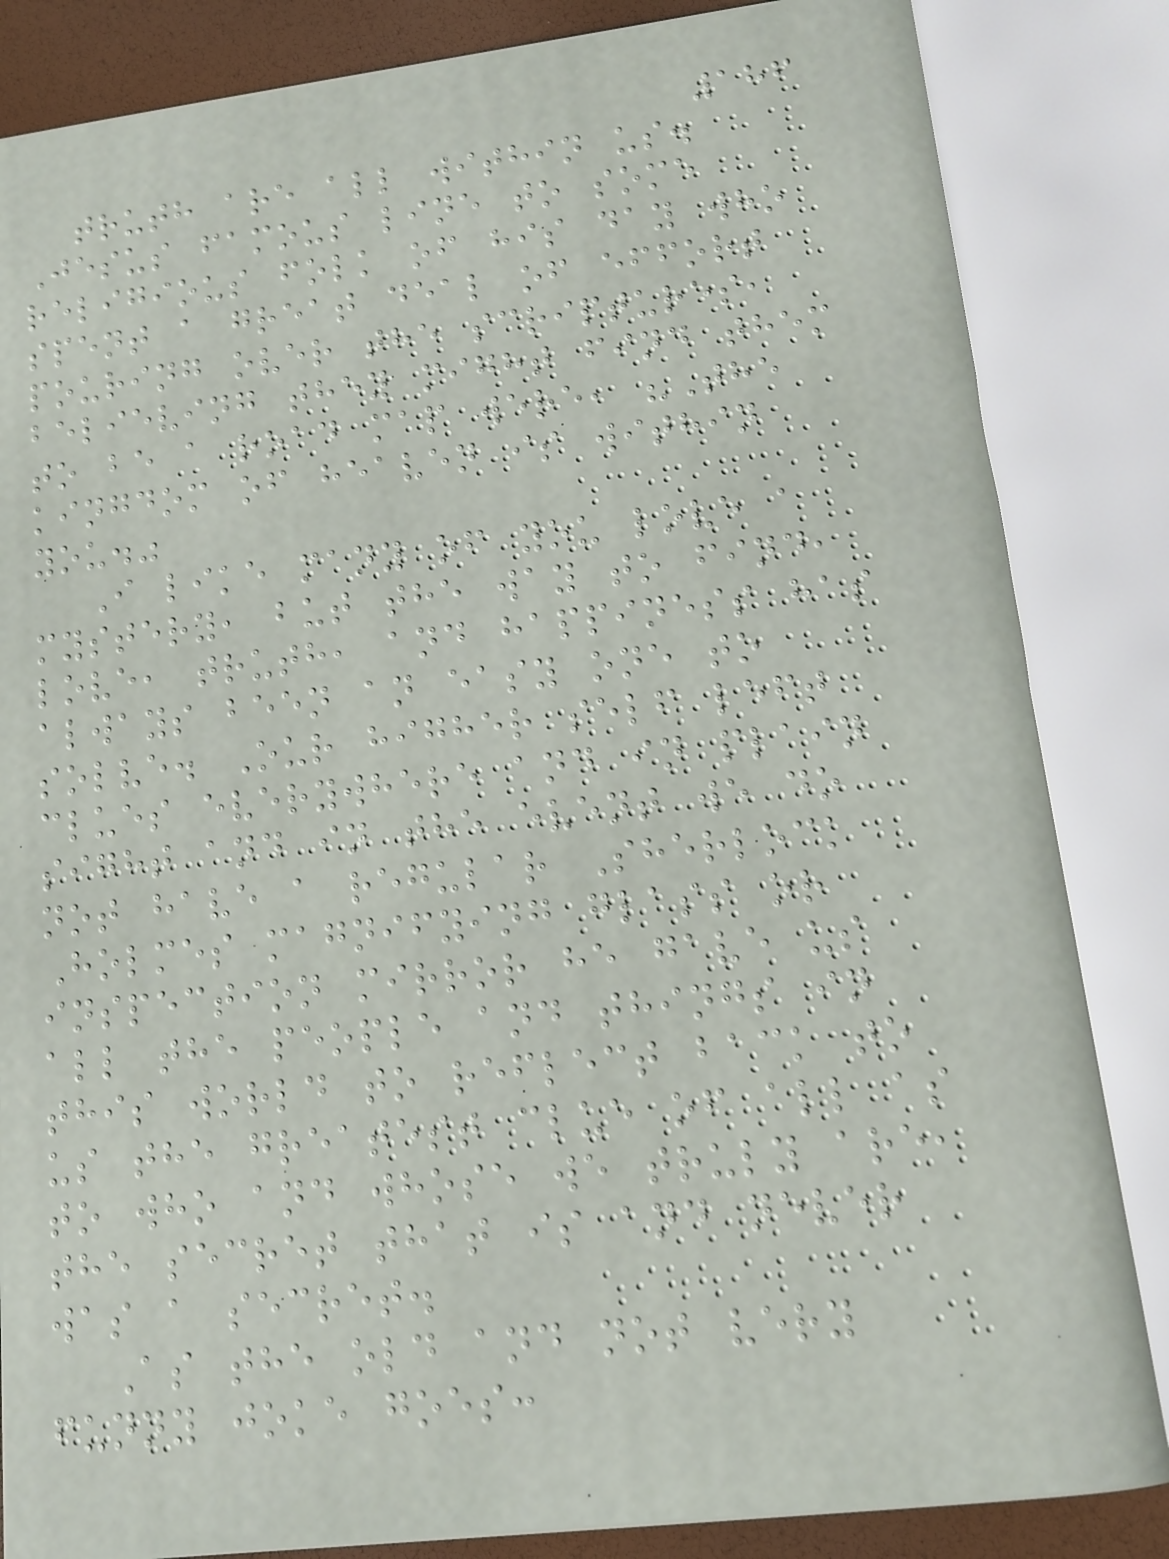186
truth are all within us.
Jesus famous line to some
religious folk of his day who
spent a great deal of effort
pouring over the scriptures,
believing they might find them
to be a road map were, "The
kingdom of heaven is within
you."
I like many of you love a
mystery, but the way to find,
love, truth, and happiness has
always been an easy one to
solve. Our higher self left
clues everywhere and in plain
sight and in the event we do
not have a regular Sherlock
Holmes magnifying glass or
inspection mirror he gave us
all the people and things in
this world to reflect back to
us the greatest clue of all as
to who and whose we truly are,
the secret that is and never
was a secret.
As the old and not very
funny joke goes:
